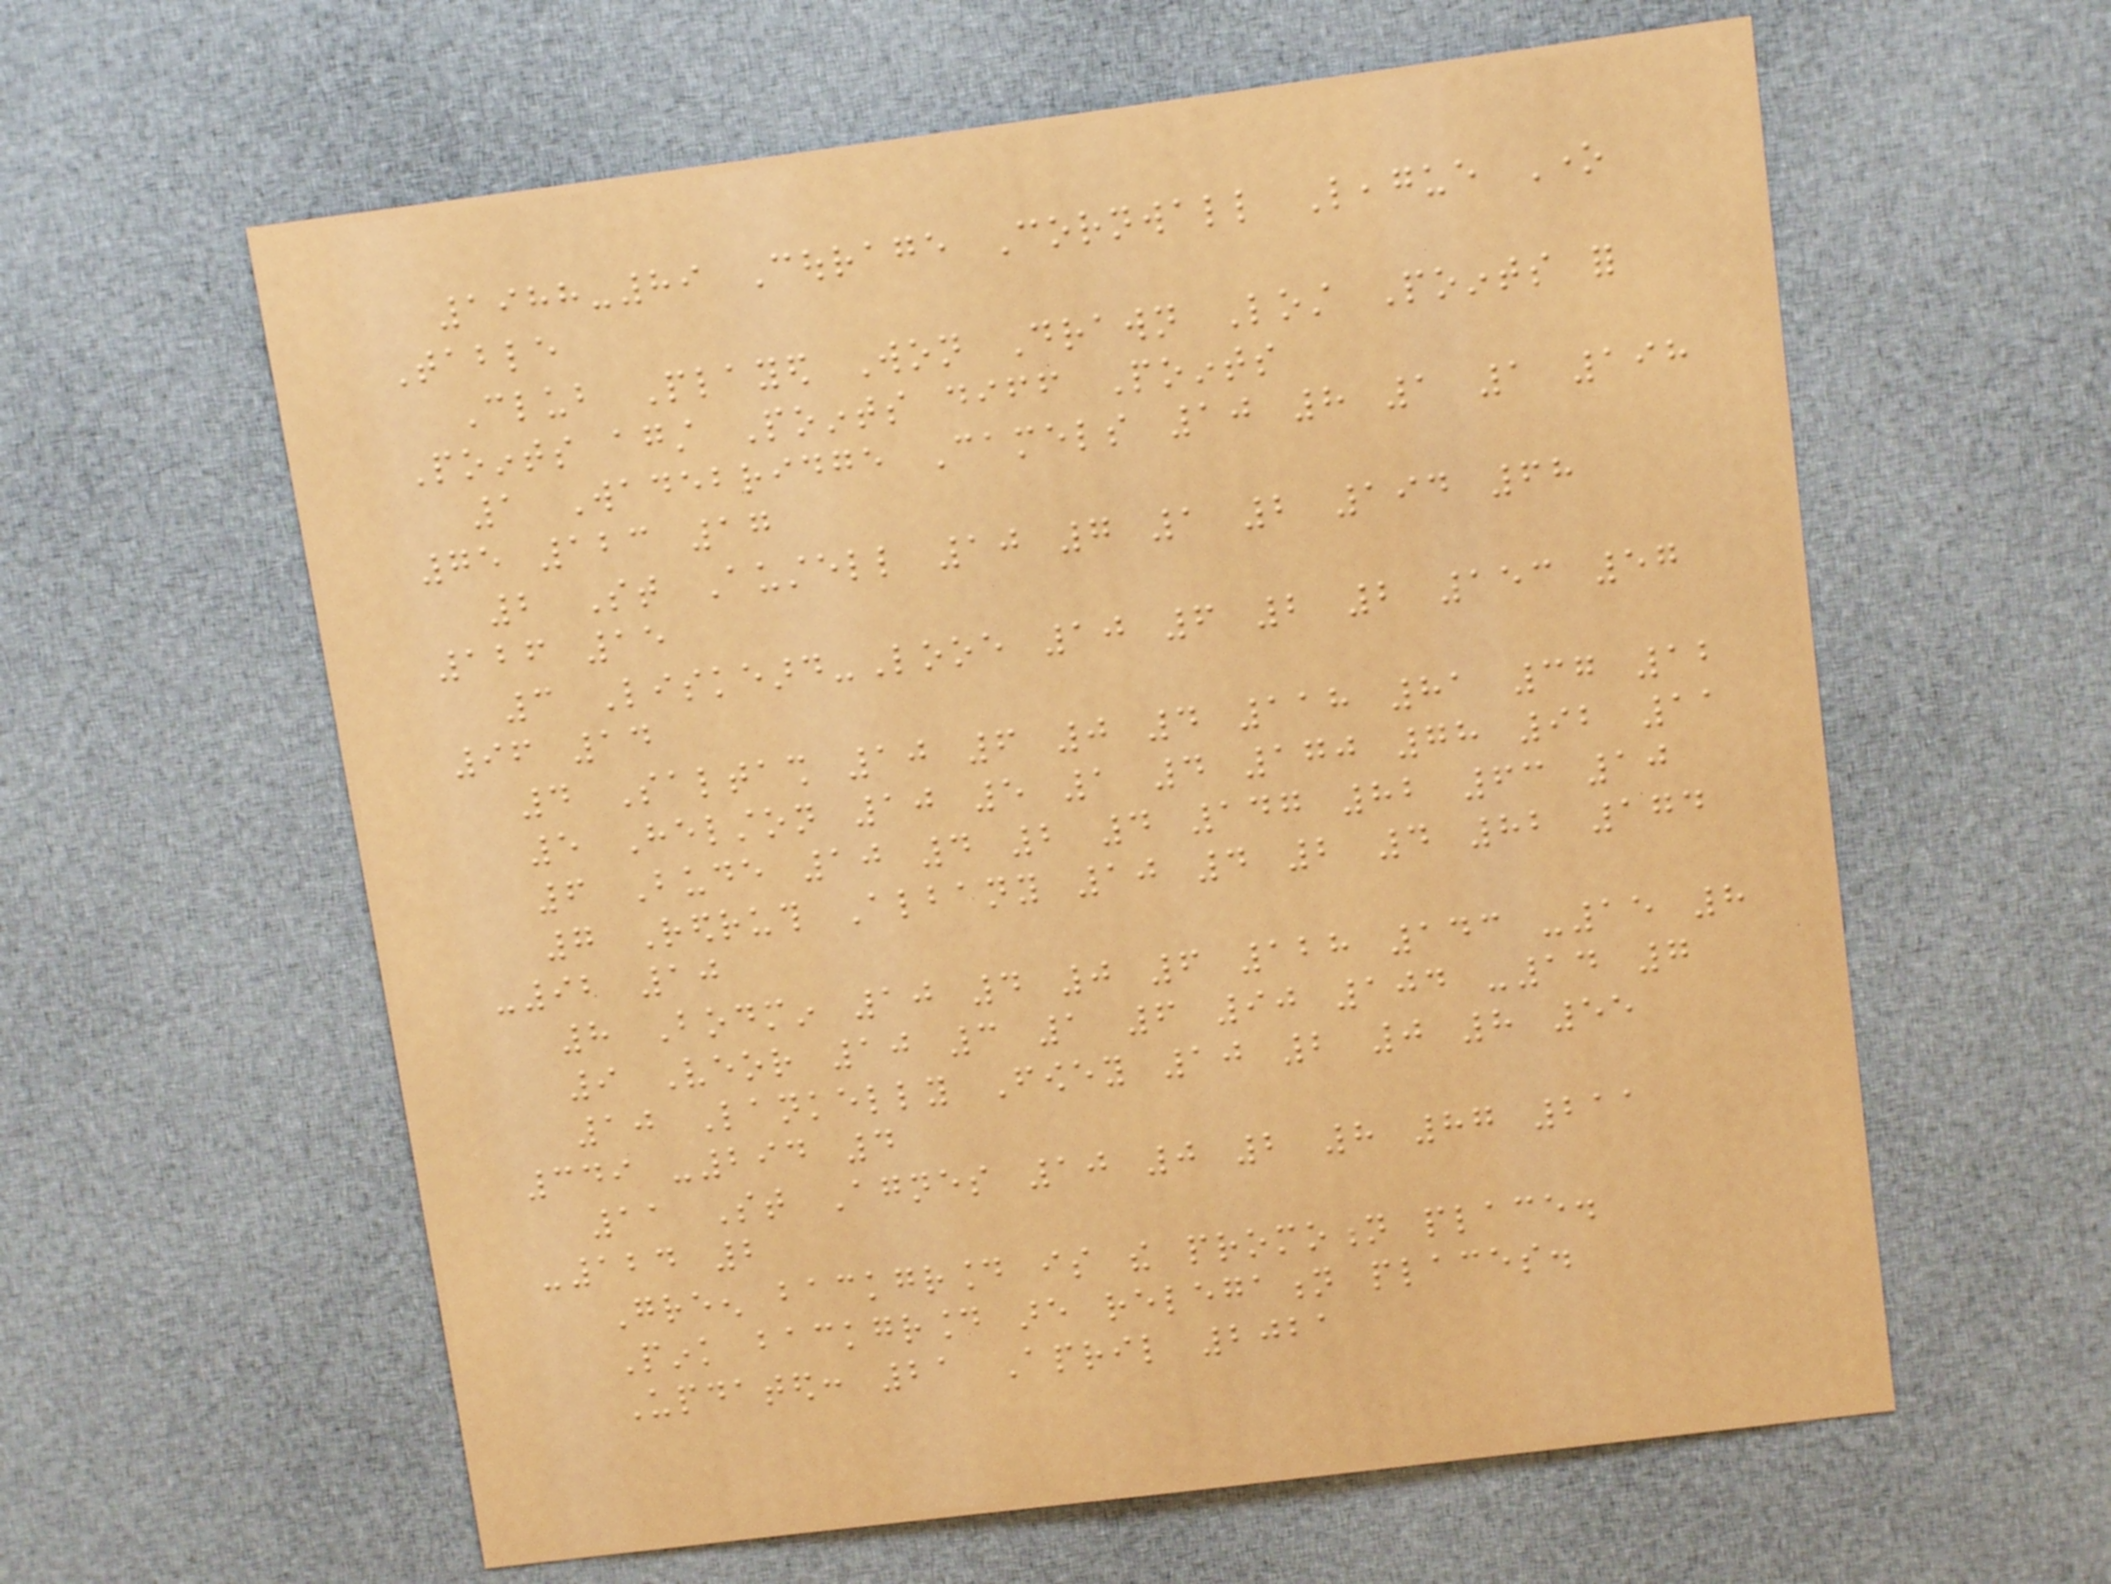1988-89 Courage Cornwall League One
Table
Club Played Won Drawn Lost Points for
Points against Points diff Points
1 Wadebridge Camels 10 8 1 1 198
75 123 17
2 St Austell 10 7 1 2 194 68
126 15
3 Liskeard-Looe 10 6 2 2 153 57
96 14
4 Saltash 10 6 0 4 118 81 37 12
5 Helston 10 5 1 4 170 78 92 11
6 Bude 10 4 2 4 147 82 63 10
7 Redruth Albany 10 4 2 4 82 174
-92 10
8 Bodmin 10 4 0 6 128 143 -15 8
9 Veor 10 3 1 6 90 104 -14 7
10 Lankelly Fowey 10 2 0 8 55
349 -294 4
11 St Agnes 10 0 2 8 87 211
-124 2
Green background is the promotion place.
Pink background are relegation places.
Updated: 21 April 2021
